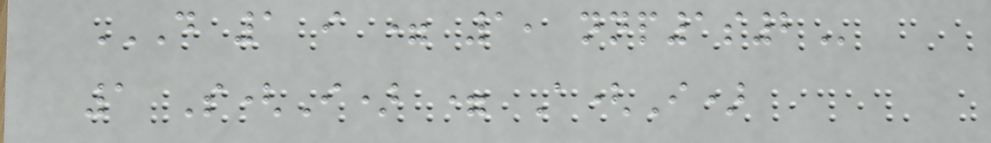DO 1 I = 1, NNP1S2
1 S(I) = A(I)
